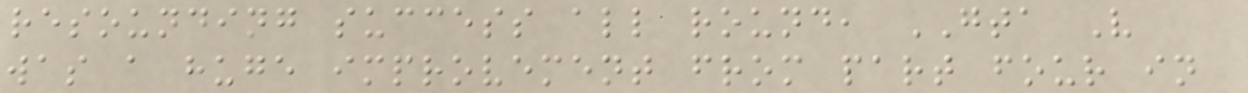resounding success all round, GTA V
was a huge improvement from part four in
